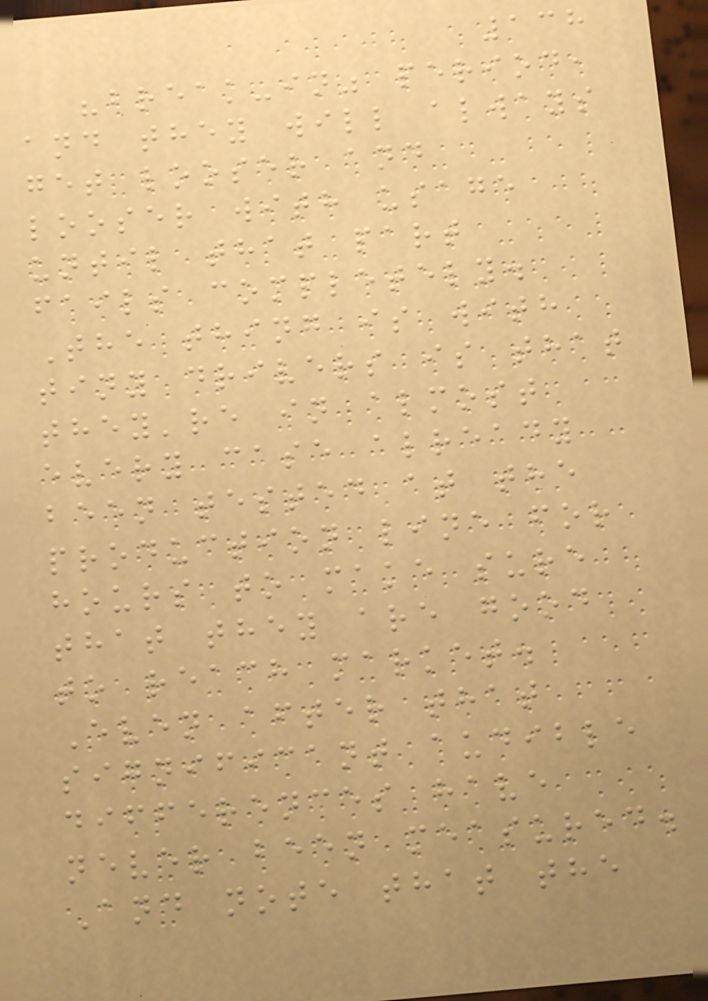138
"break-in" period,
and they will always
get looser and
looser with usage
until that part
fails completely.
The thing is with
tiny drivers is that
they're in almost
every case already
been tested at the
production line for
hours to make sure
that they are good
to reach market.
Even after that
significant audible
differences have
never been measured.
And note that the
